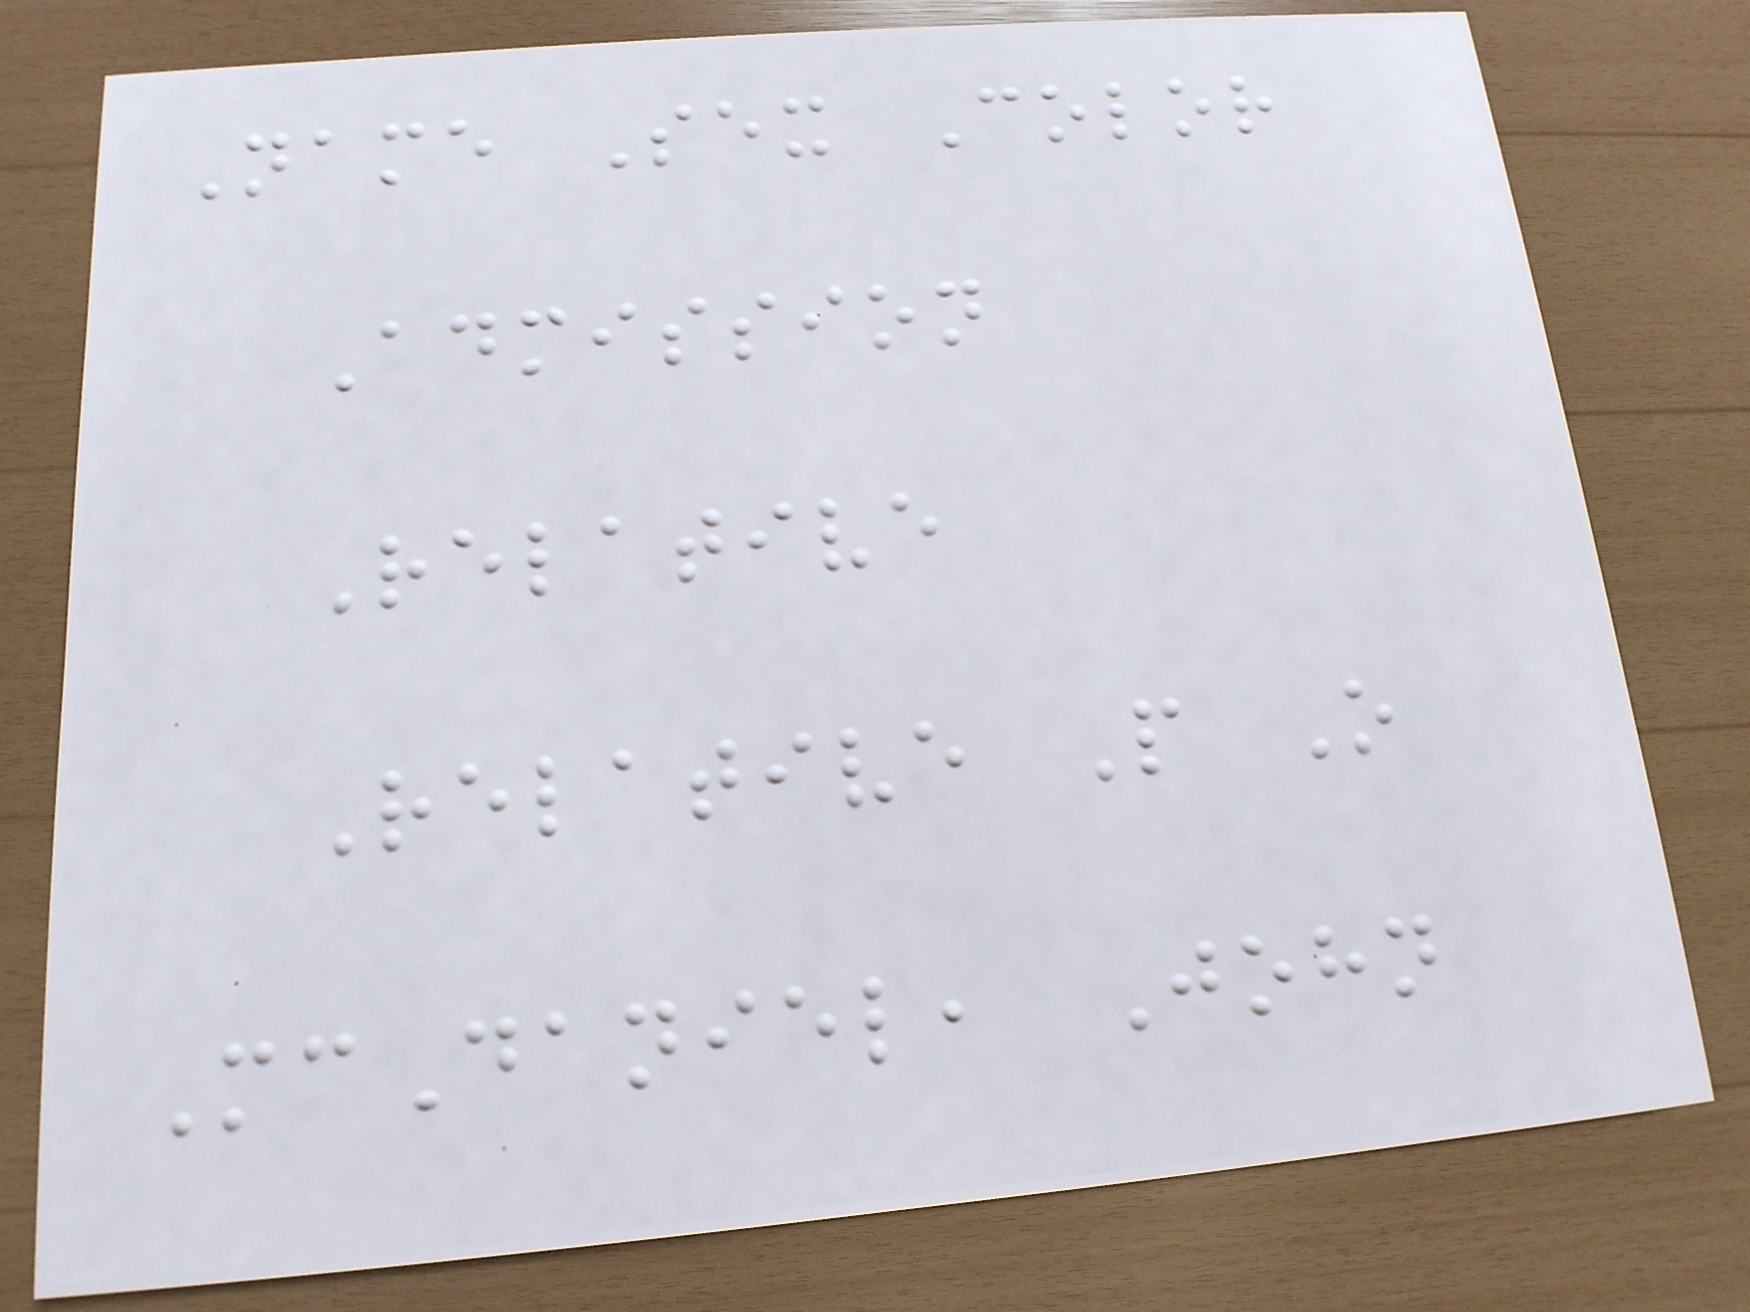Name Sex Color
Admission
Relative
Relative P O
McDaniel, John
